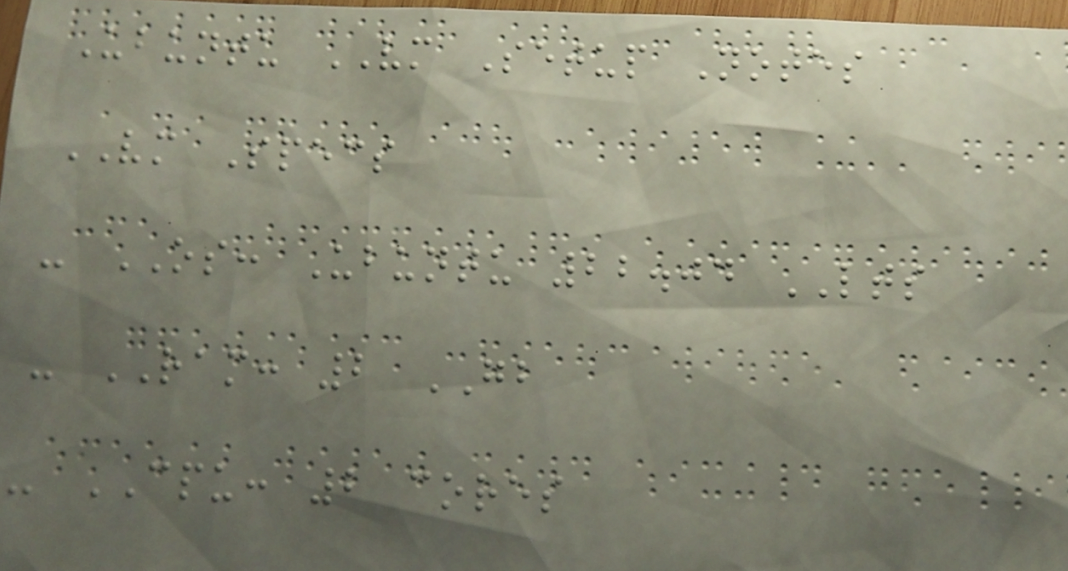Ubuntu VM Setup Notes
VM Specs
- OS: Ubuntu 22.04 LTS
- RAM: 2 GB
- CPU: 2 cores
